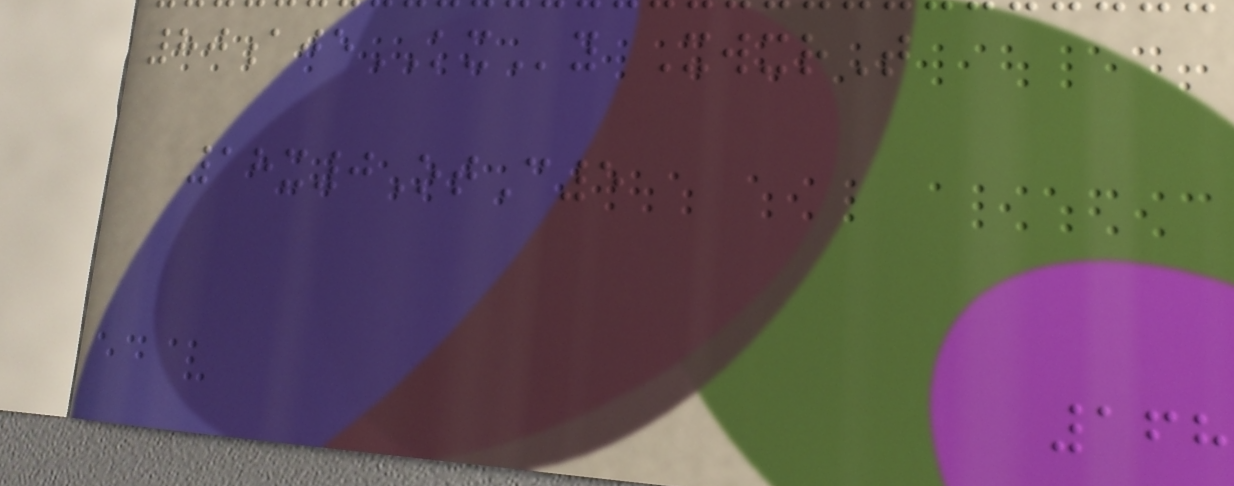80ajeKXy XwxrT
18x0OtC5
168
